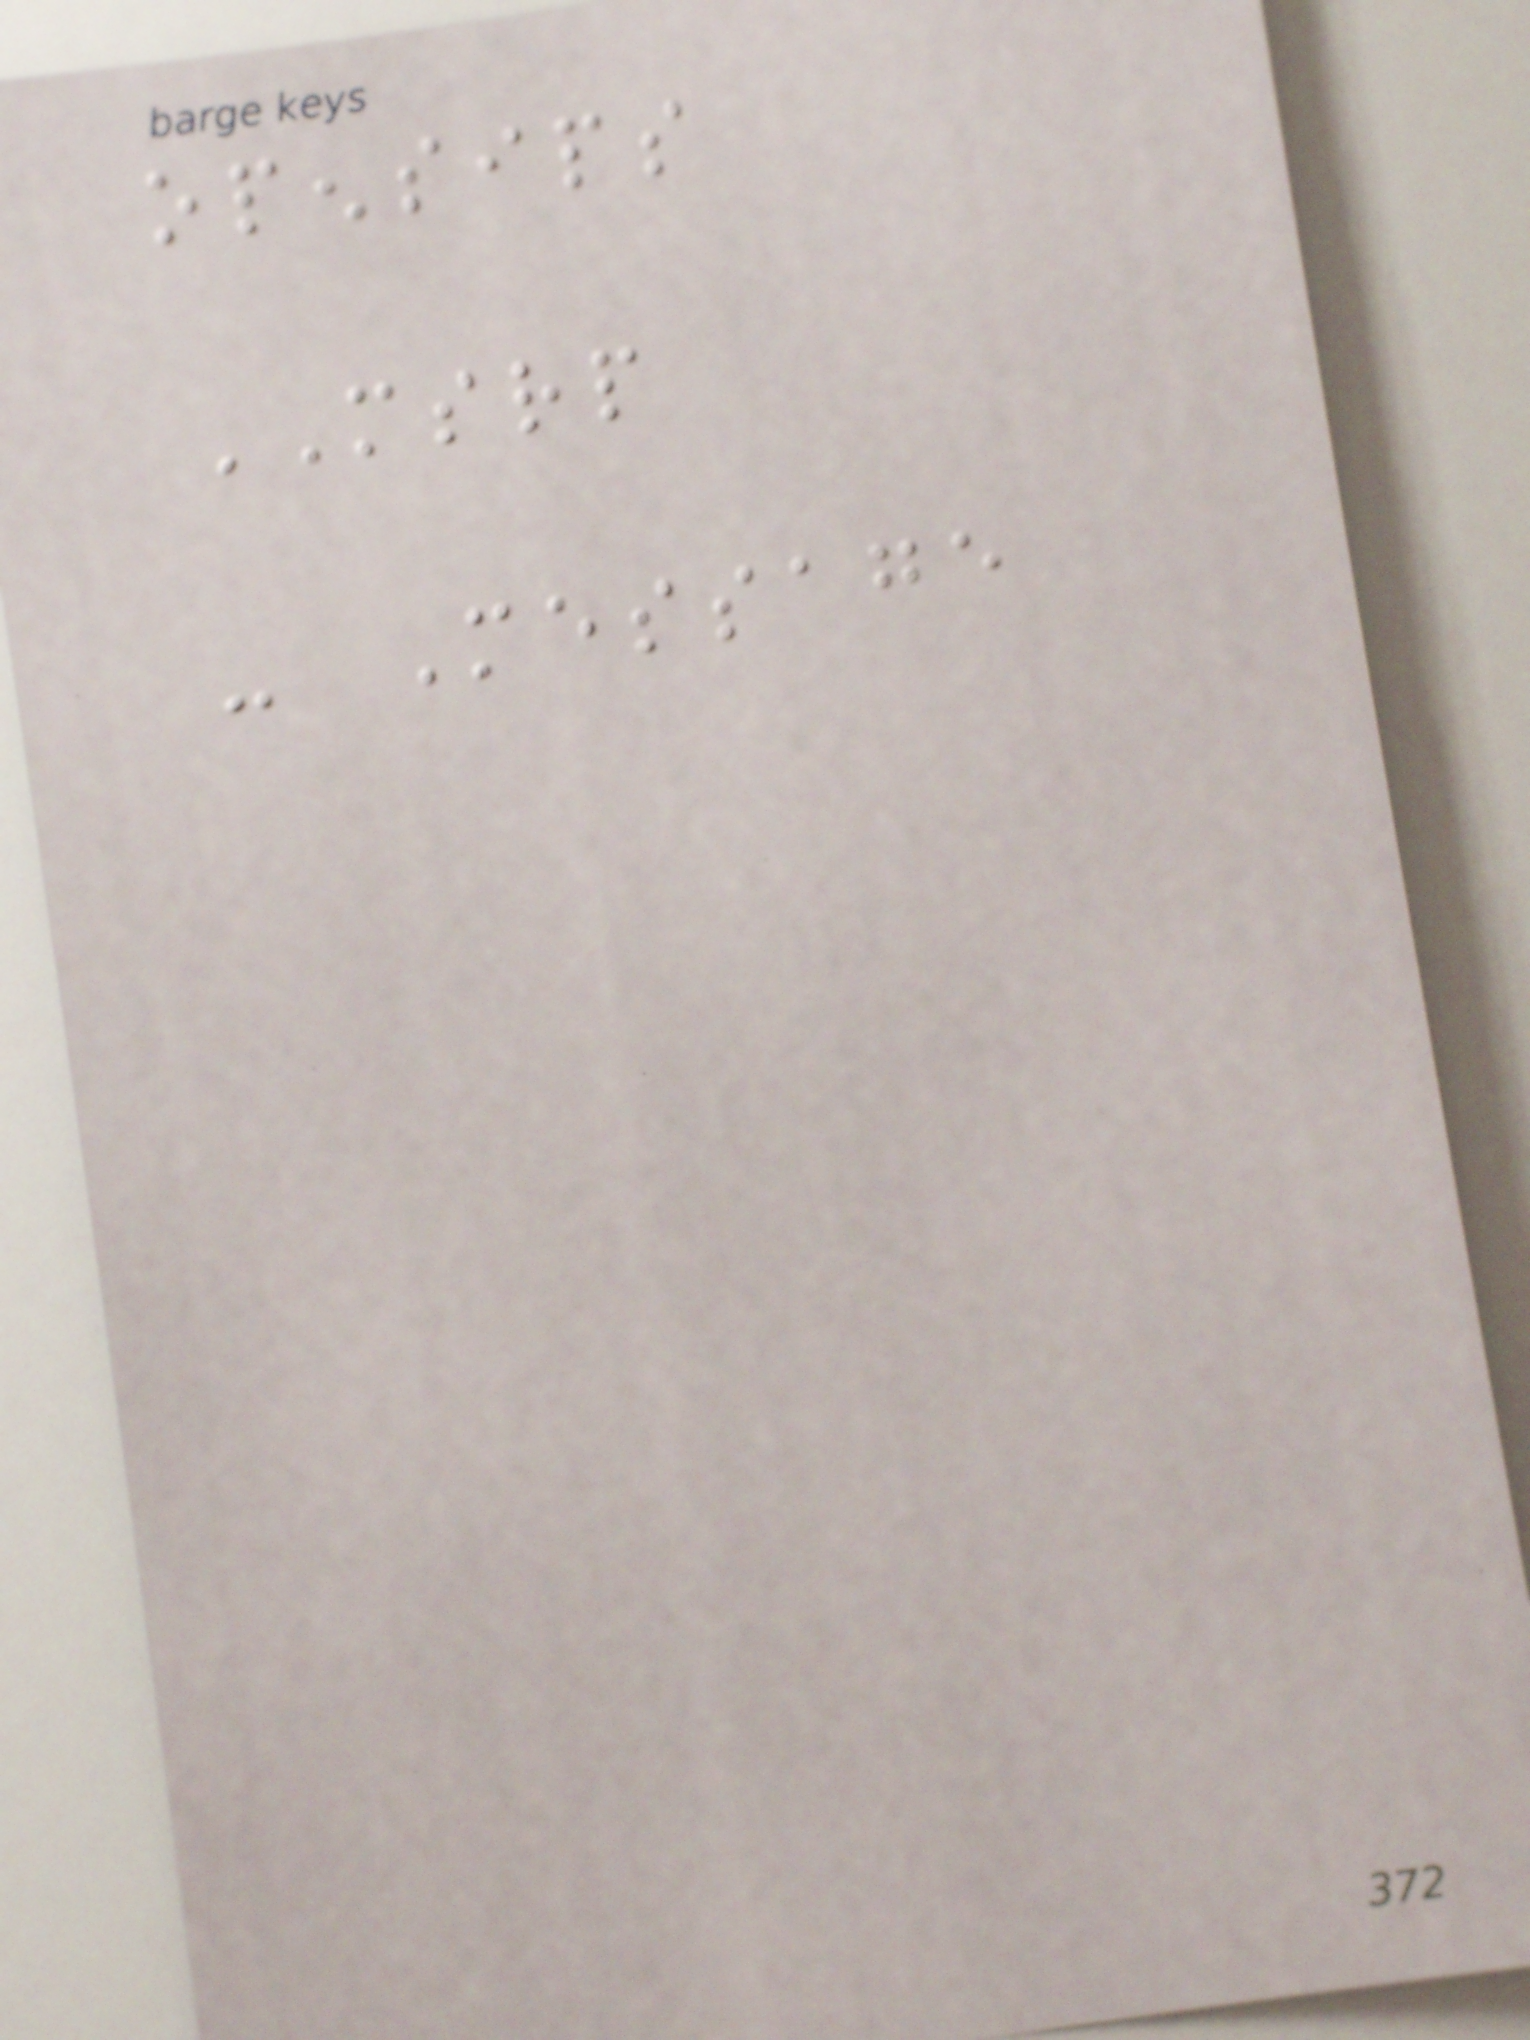opensips
MSRP
- Message
